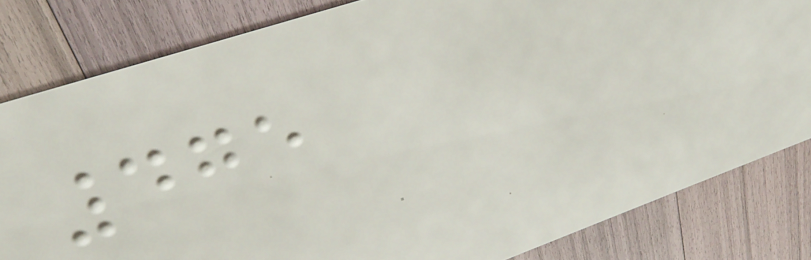475
